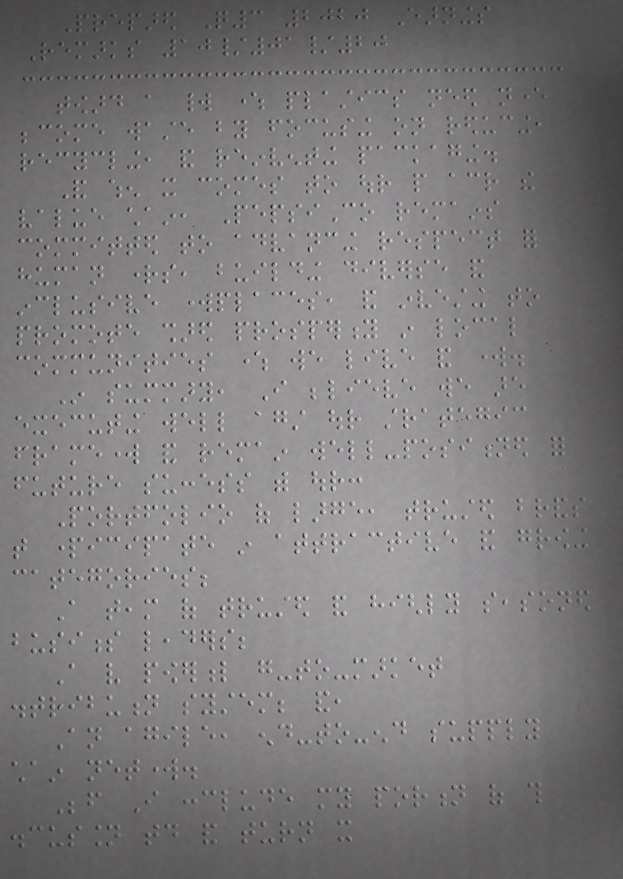Prepared Q3 2020 Earnings
Remarks 10/01/20
toward a world where plastics need never
become waste by focusing on reducing,
recycling, and reinventing packaging.
And when it comes to our people across the
value chain, PepsiCo remains
committed to advancing respect for
human rights, building diverse and
inclusive workplaces, and investing to
promote shared prosperity in local
communities where we live and work.
In summary, I believe we are
executing well against our strategic
framework and remain well-positioned for
future success with our:
Portfolio of large, trusted brands
that participate in attractive and growing
categories;
A team of trusted and highly seasoned
business leaders;
A very powerful go-to-market
distribution system; and,
An agile, end-to-end supply
chain network.
Before I conclude my portion of this
discussion today and turn it
